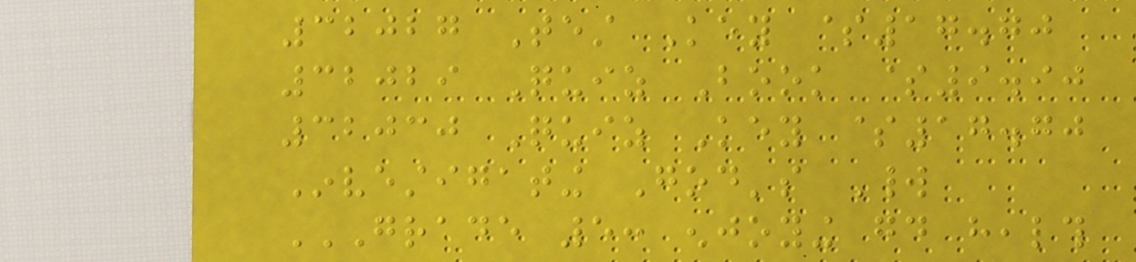32027 Test Key $17.70
32029 Quiz Book $9.90
32030 Quiz Key $17.70
Investigating God's World
GRADE 5: ENJOYING GOOD HEALTH
